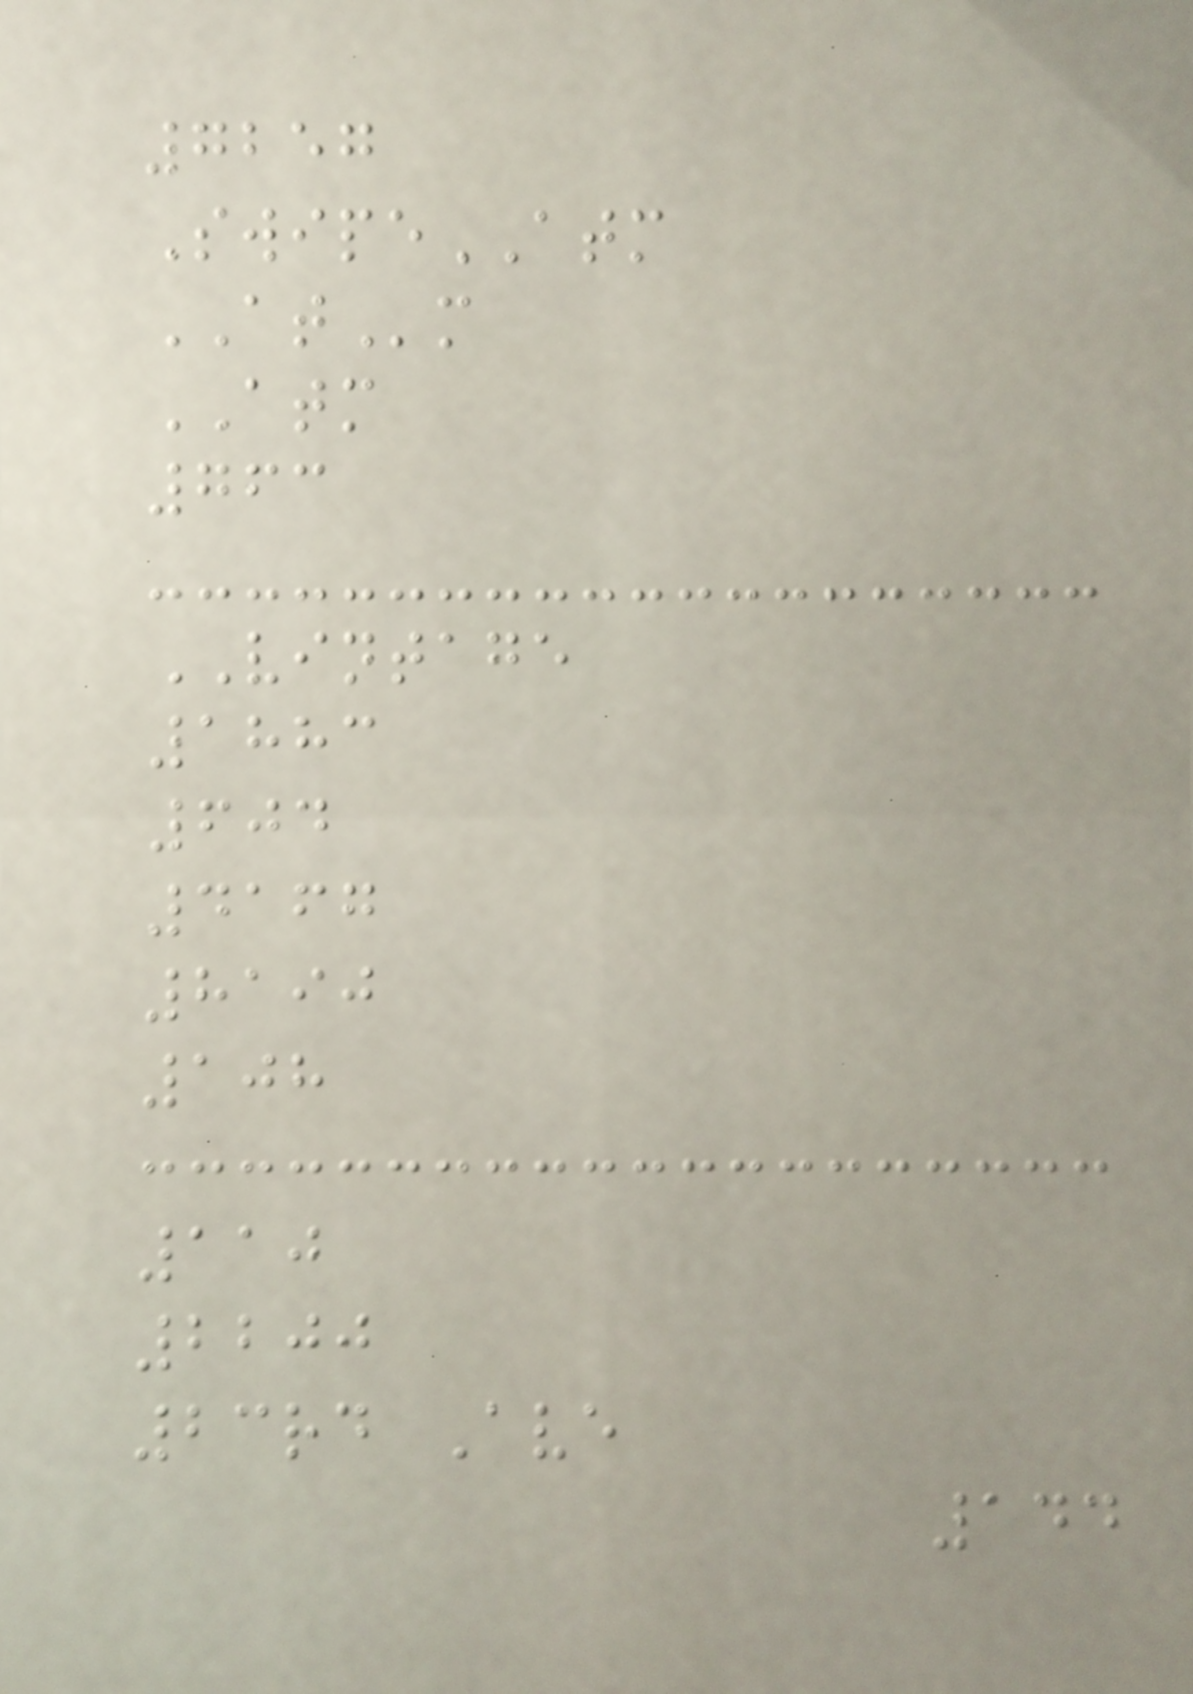7257
SwipeATM
ATm
ATM
763
VINTAGE
1883
604
4167
8190
108
110
2200
23rd Ave
144
